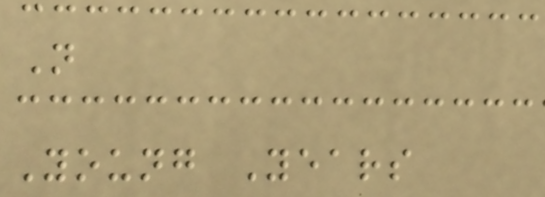N
Young Years
